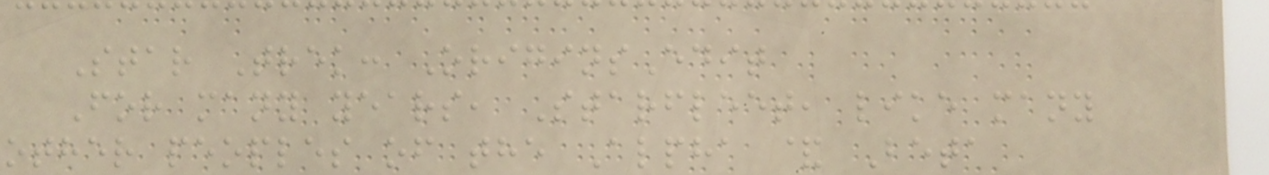Star Trek: OriginsEdit
For many years, Starfleet, like many
other peoples of the Alpha & Beta
